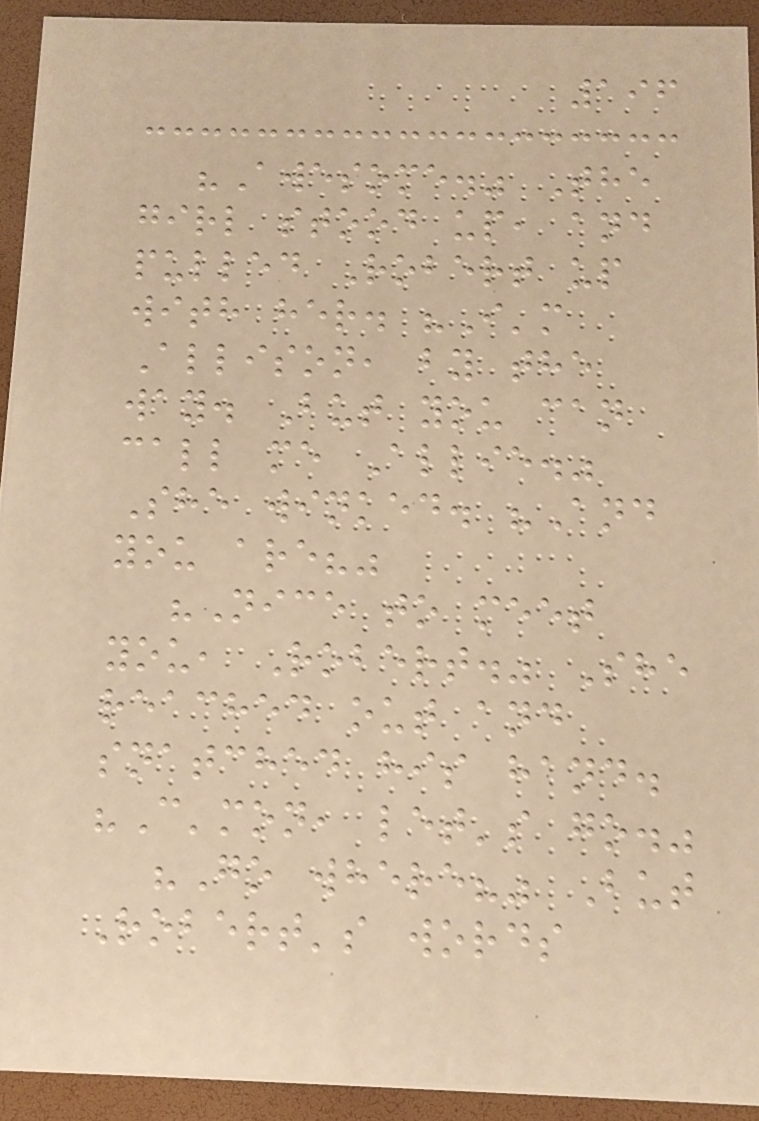196
"Awesome." The
girl stood up, and
pulled Robert up
with her. "I'm
Allison, by the
way. But you can
call me Allie."
She winked. "And
you are?"
"Nice to meet
you, Robert." She
reached out and
snatched his hand.
"C'mon, let's go."
"Go where?" But
Robert's words
